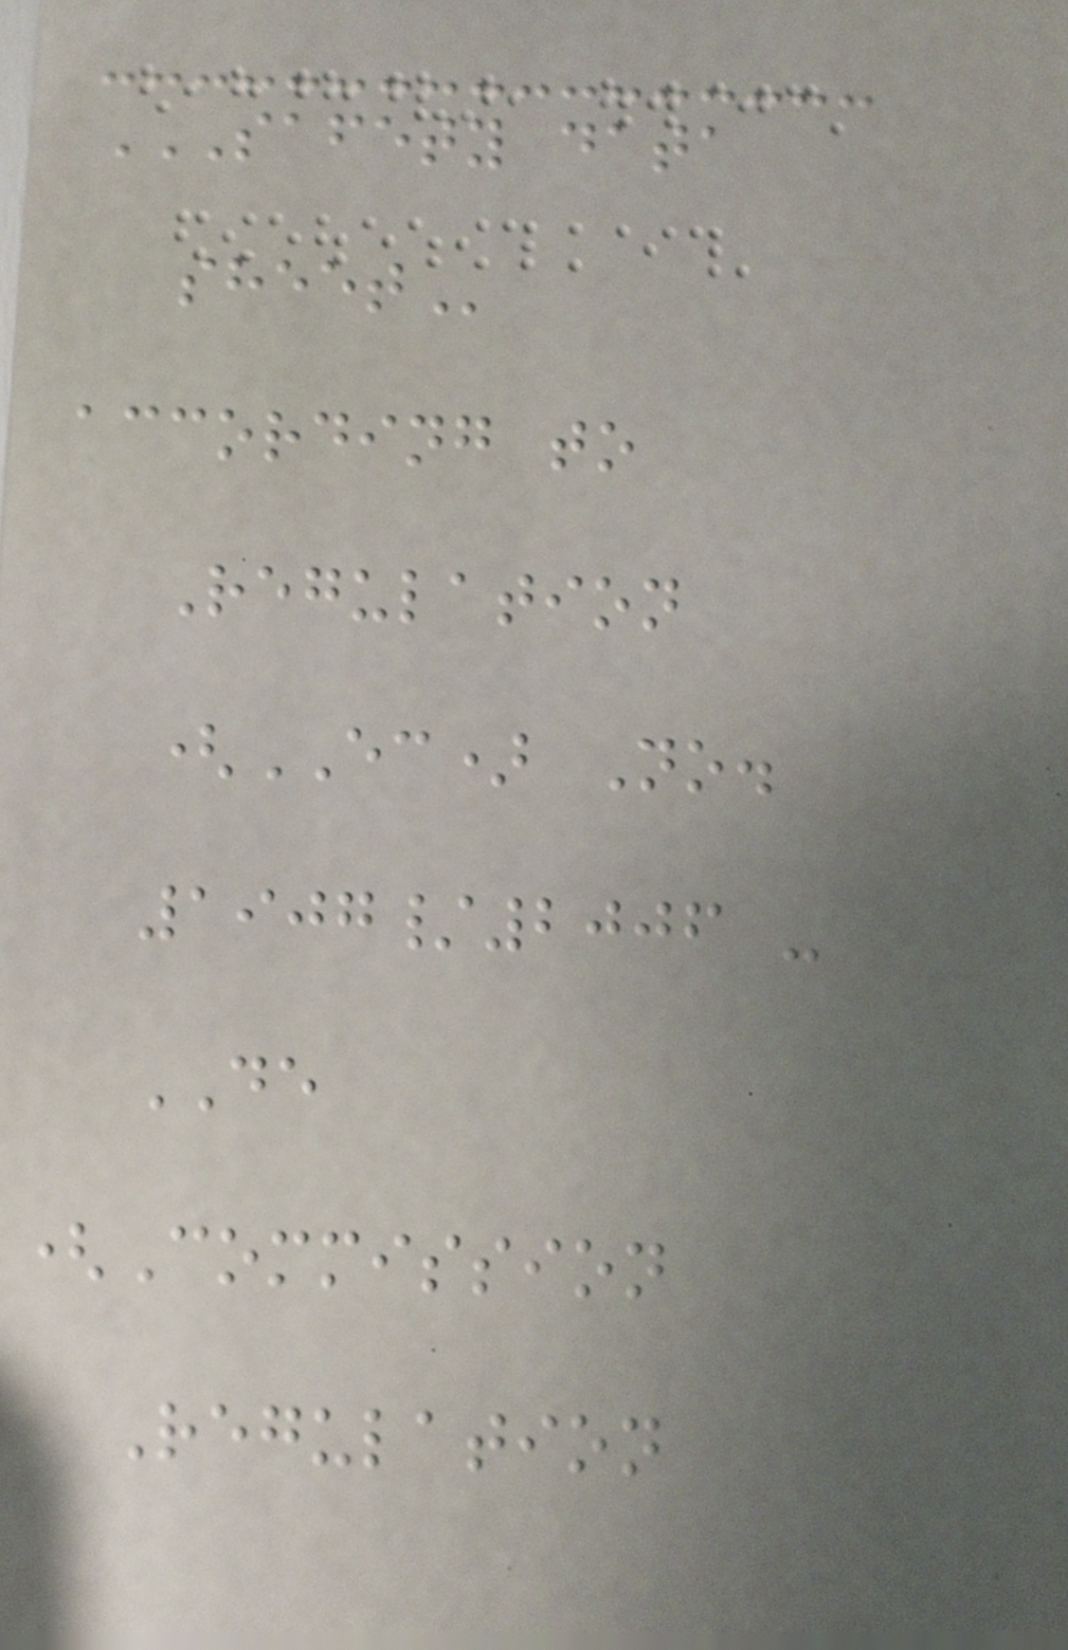SAFETY DATA
SHEET
according to
Regulation
(EC) No.
1907/2006 -
DE
(Commission
Regulation
